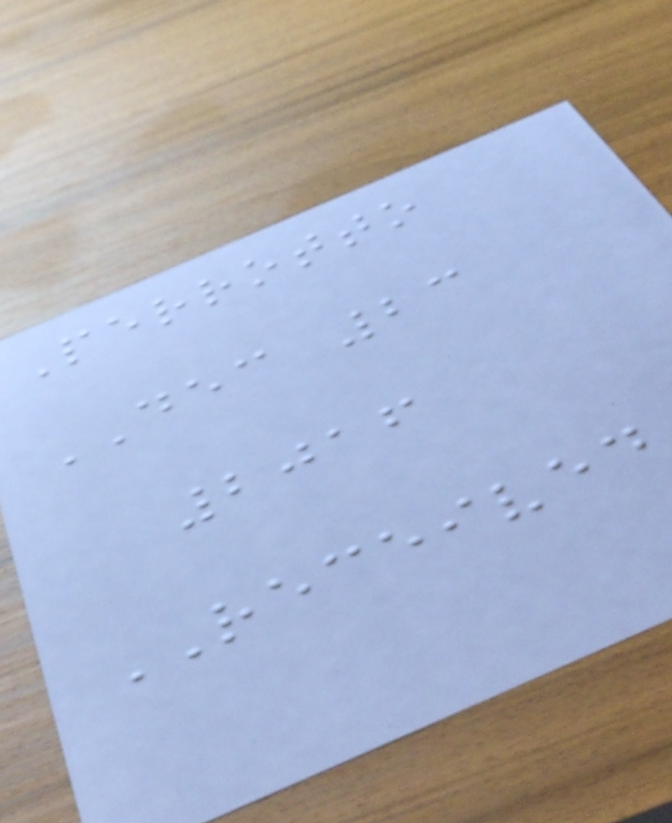Perrotto
DEC 23
2016
RECEIVED
